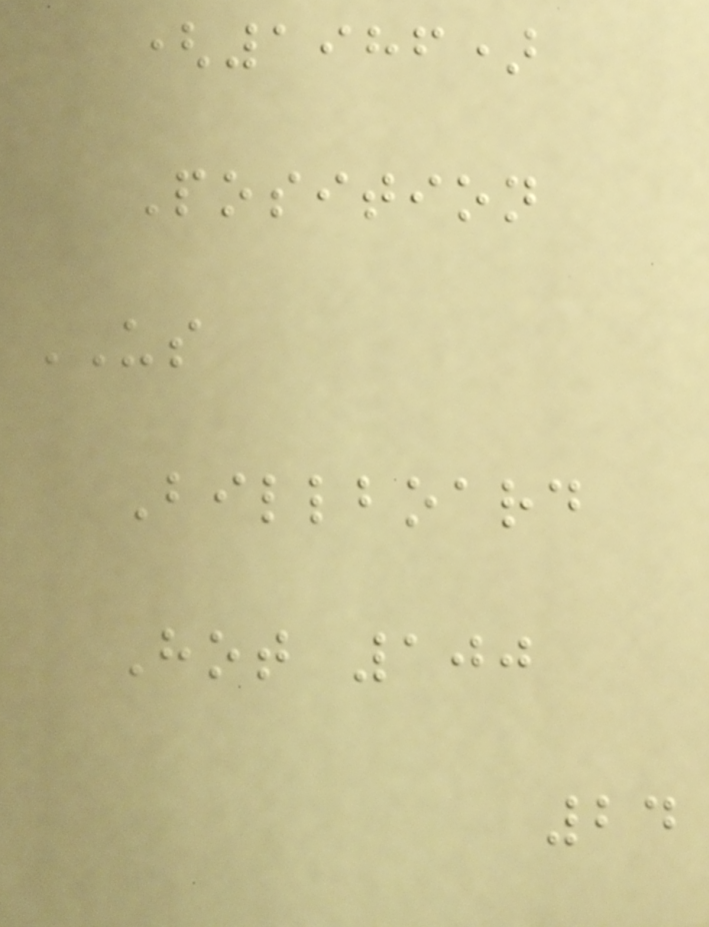(1986)
Position
US
Billboard
Hot 100
24
